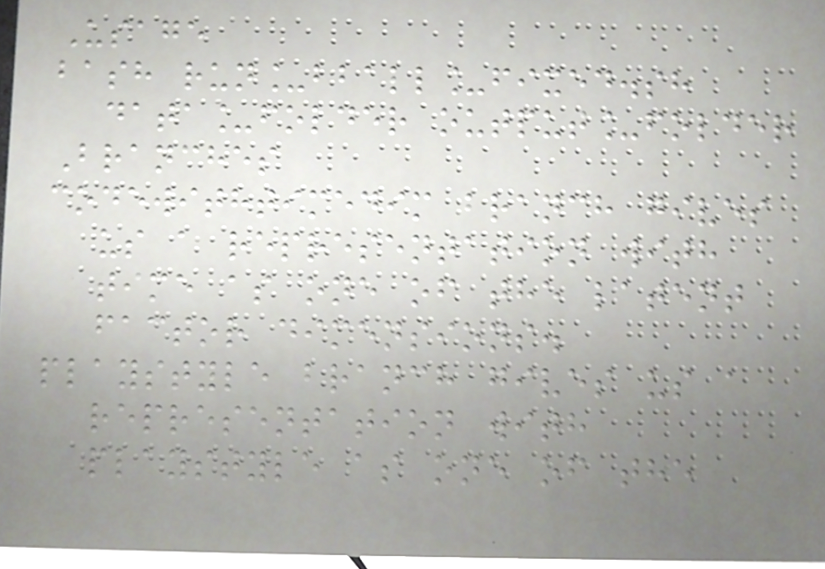Usage
bash run_bball_fixed.sh
data_folder output_folder
Branches
codewithtimedim branch gives
us a representation with
time as one of the latent
factor dimensions.
playstyle branch gives us a
representation with
playstyle as one of the
